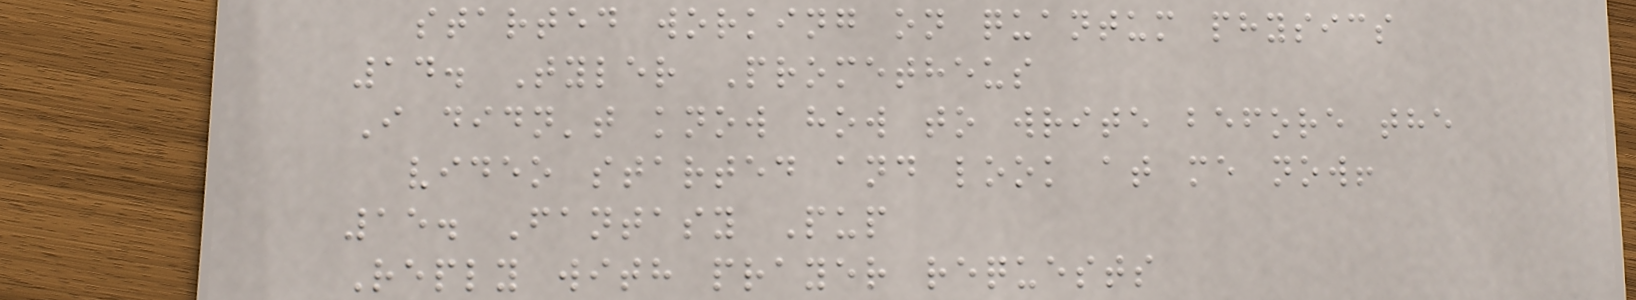started working on quantum physics
14. Tyler Prometheus
I didn't know how to write before the
video started and look at me now!
15. Fantasy Pup
Reply with prayer requests
